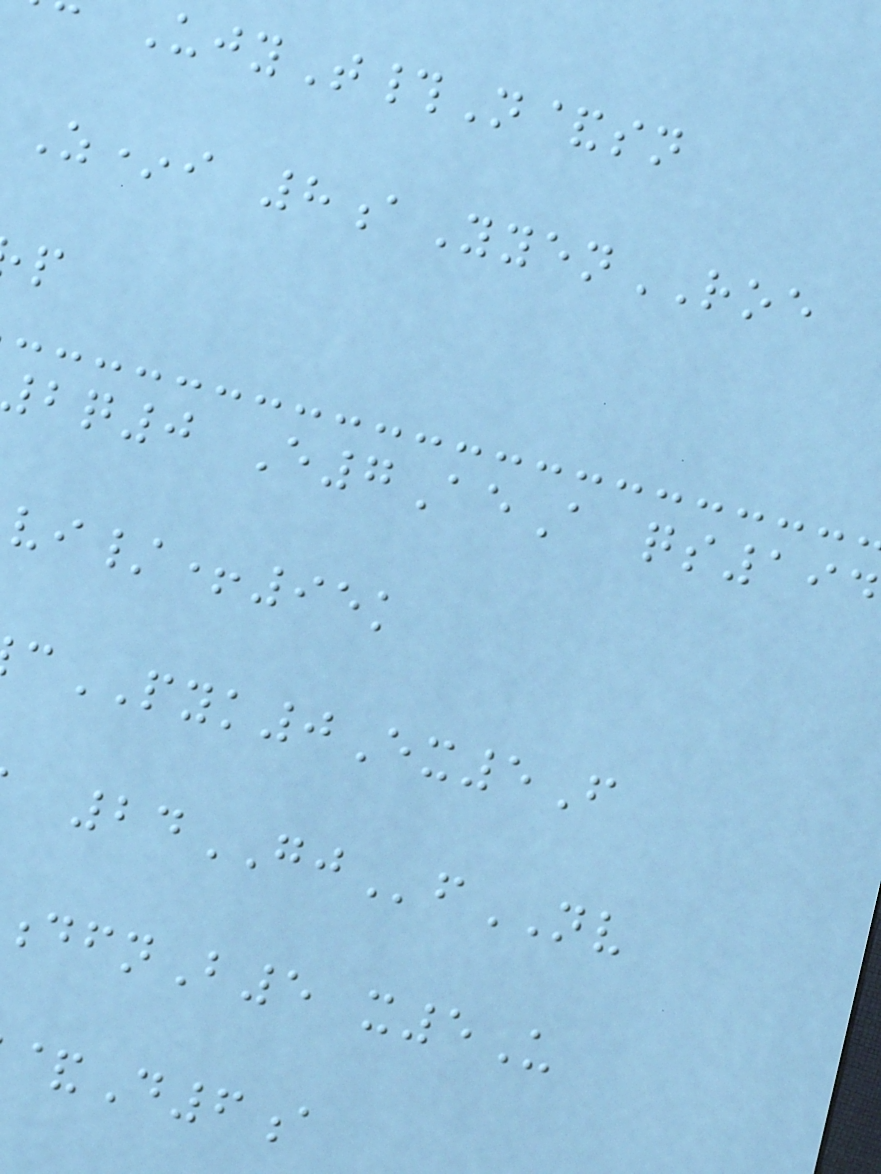UjyT#N&sn
Z*i 8aYyenROE
q0 E7AeA qs194
vi/+95k
PYK0Ex5F
24GJfNV
dfnB5 x5U
&D6a
